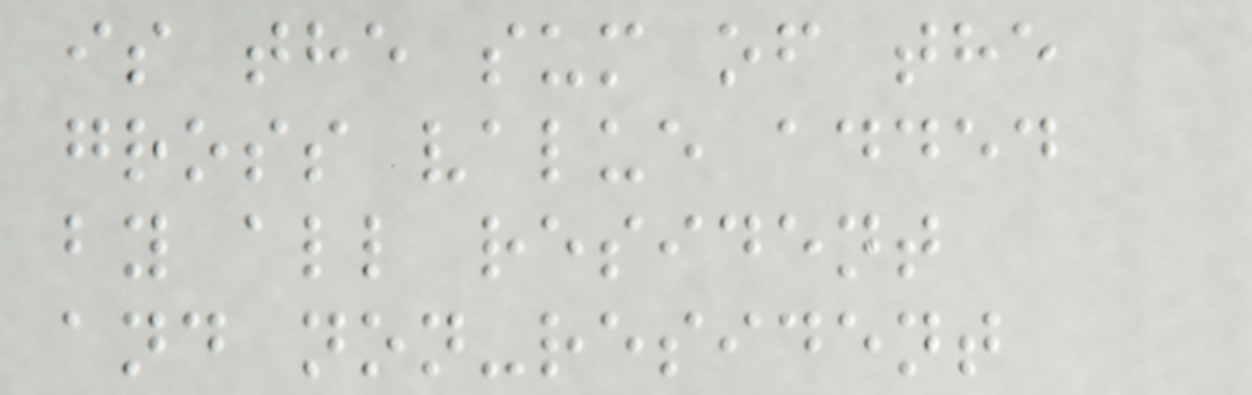is the sum of the
gross value added
by all resident
and non-resident
